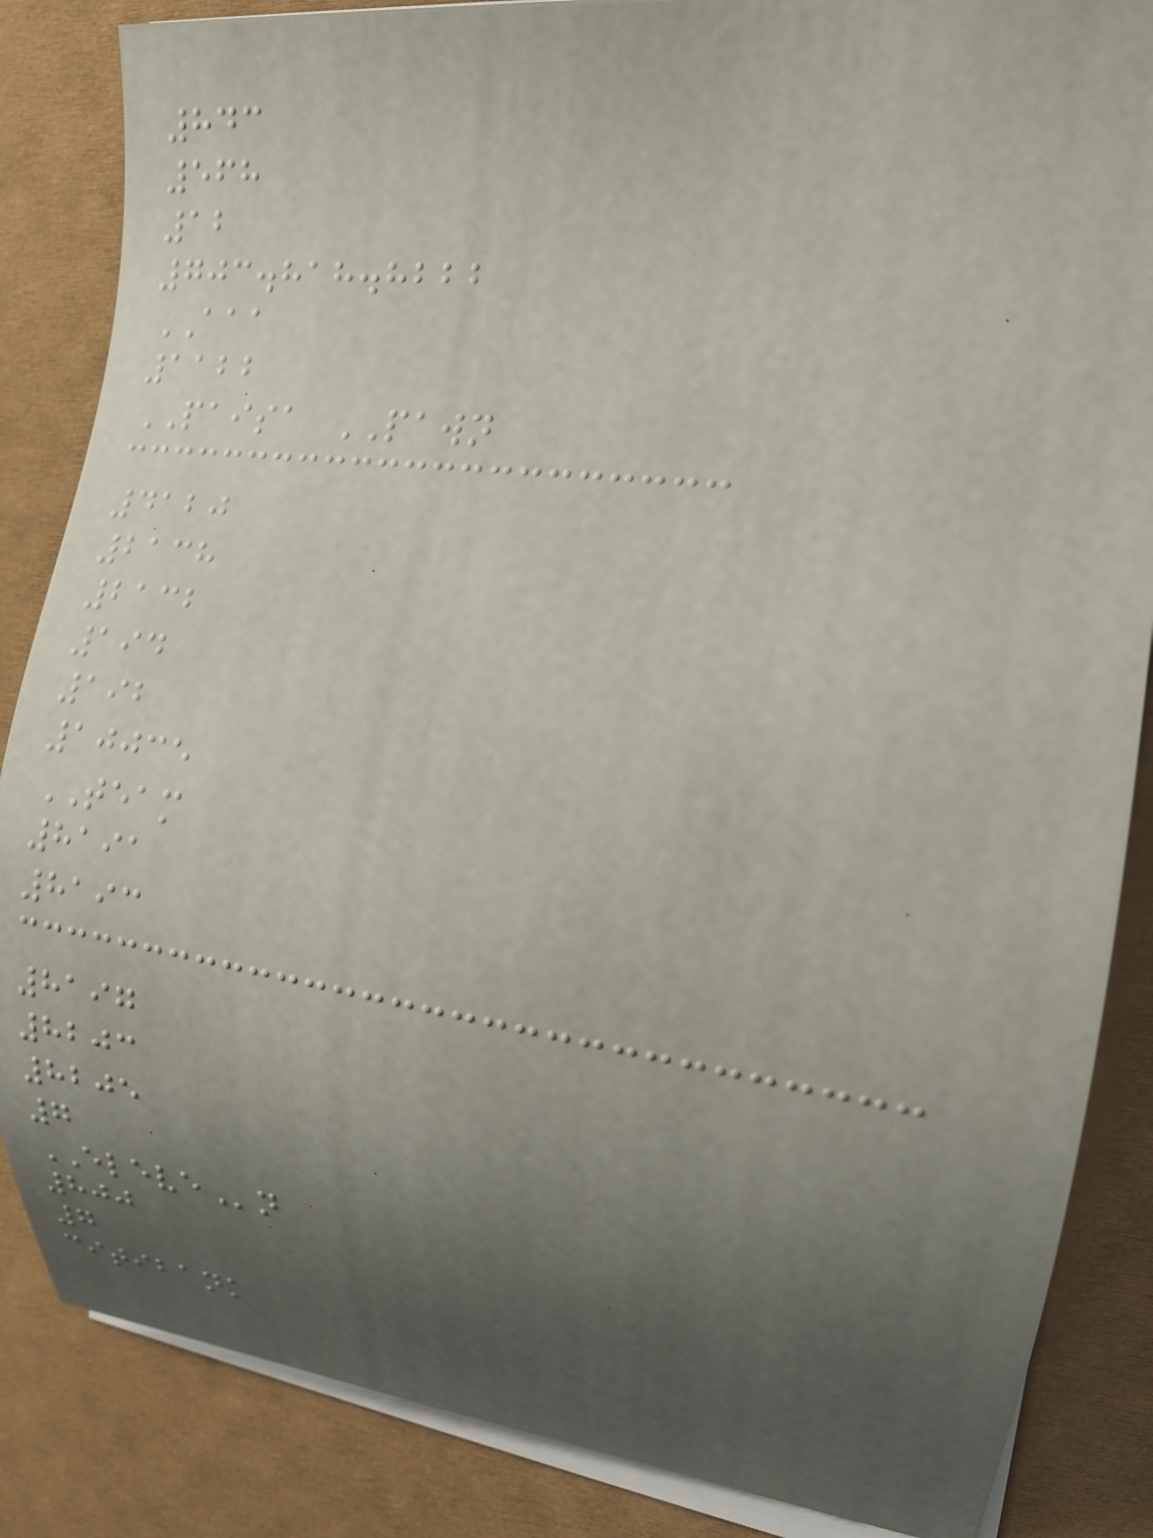843
568
12
703.818.8222
AAA
1122
PAISA PAWN
4120
2138
2132
194
192
10035
TEAM
8191
8193
8197
8203
8205
7
ELEVEn
800
7
citibank
